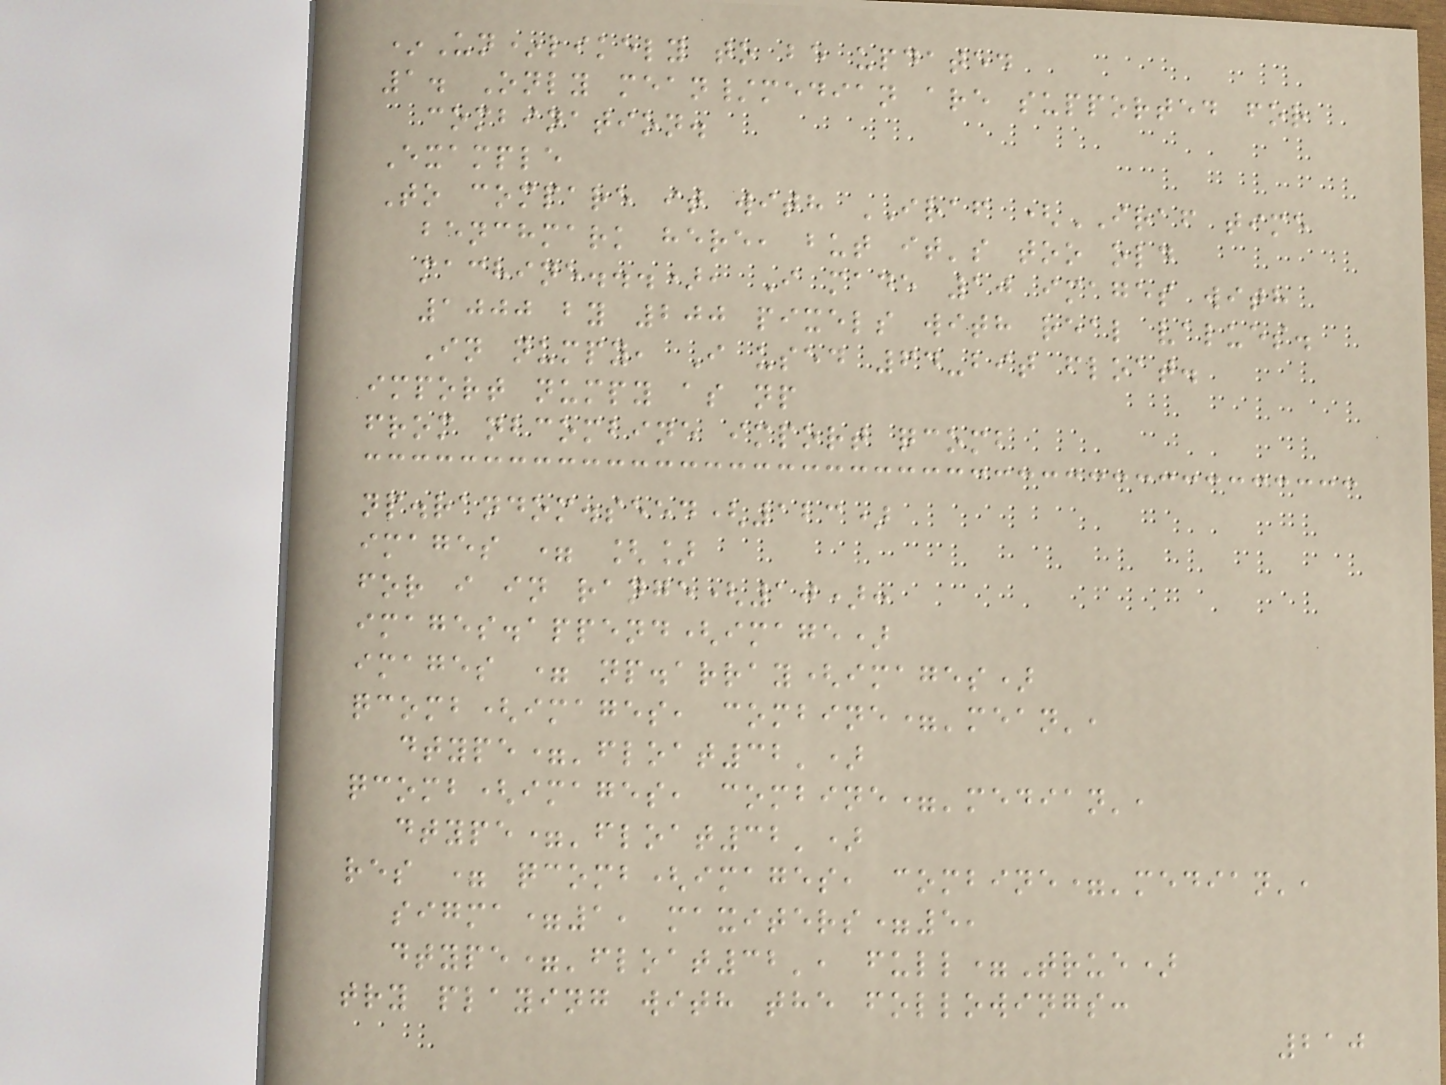*Un*likely to be updated
1. Only mean/median are supported for
combination.
Example
To compare it with IRAF (IRAF time
benchmark here, but it's too old
machine...), I made 10 images with
1000 by 200 pixels with real values.
In numpy, I used 64-bit float.
import numpy as np
from nbcombine import qcomb
np.random.seed(123)
images = []
for i in range(10):
images.append(image)
images = np.array(images)
qcomb(images, combine='mean',
dtype='float32')
qcomb(images, combine='median',
dtype='float32')
res = qcomb(images, combine='median',
sigma=1, maxiters=5,
dtype='float32', full=True)
try playing with the followings:
210
